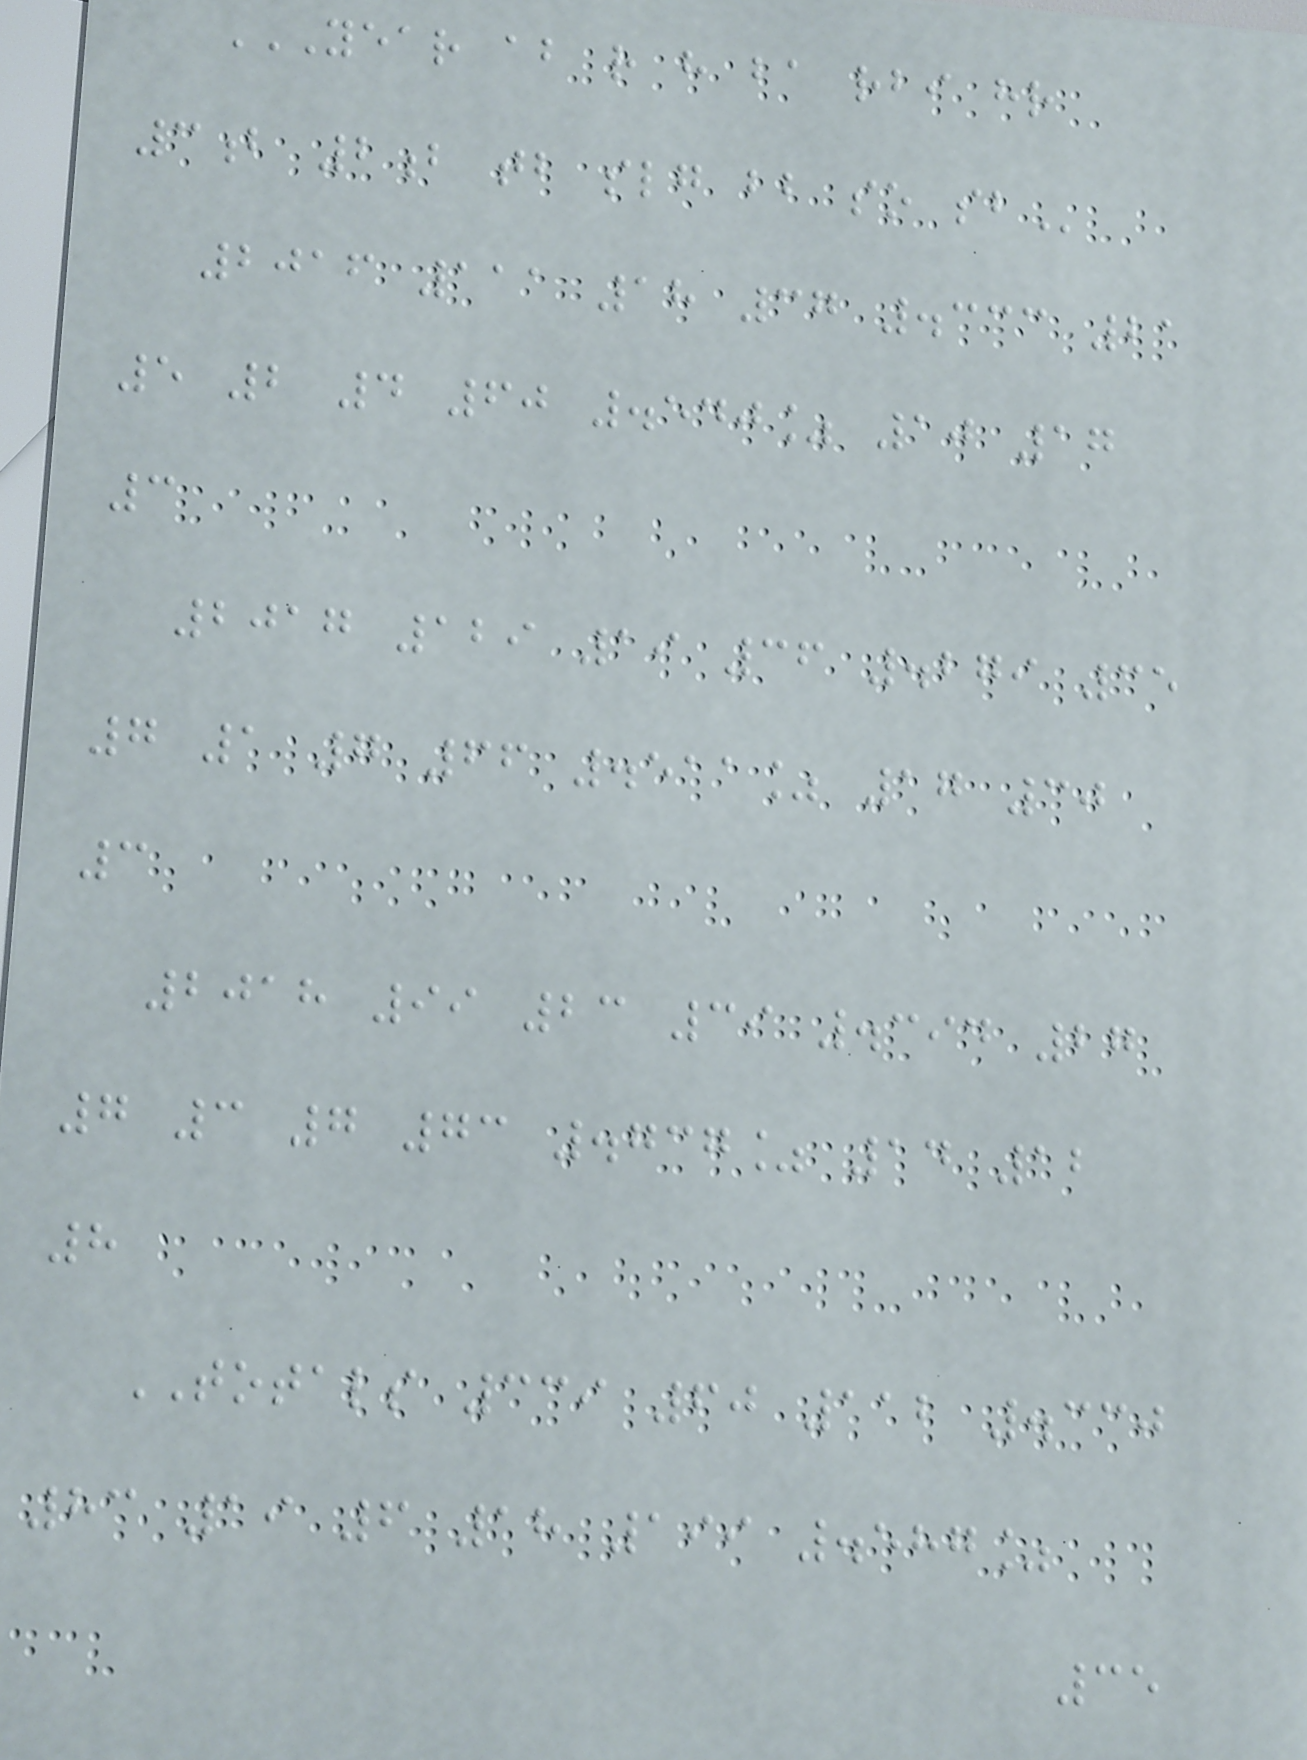YEAR AB R H BA RBI HR
3B 2B TB SLG BB SO SB
2016 111 18 37 .333 21
5 2 4 60 .540% 10 17
3
2017 129 19 36 .279 35
7 1 7 66 .511% 17 30
3
2018 99 23 39 .394 27
7 3 7 73 .737% 14 12
8
TOTALS 339 60 112 .330
83 19 6 18 199 .587%
35
